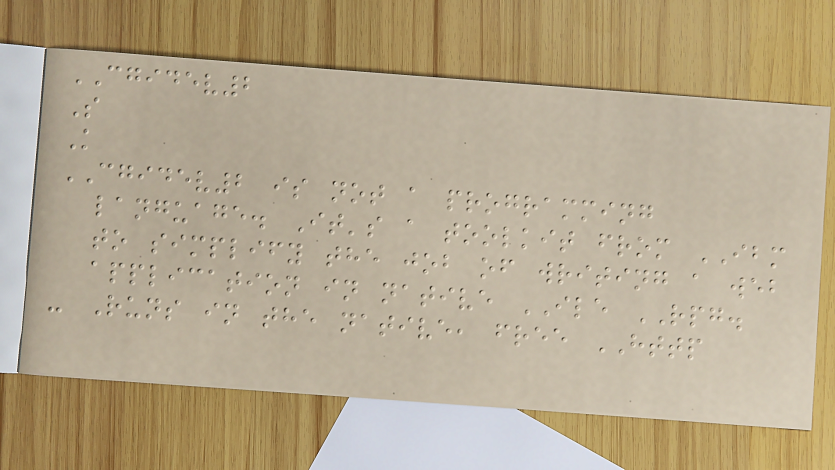CGIDEV2
S
K
CGIDEV2 is not a programming
language. It's a toolkit from IBM
to simplify the job of writing a web
application in native ILE RPG.
- Runs in the native, free HTTP
